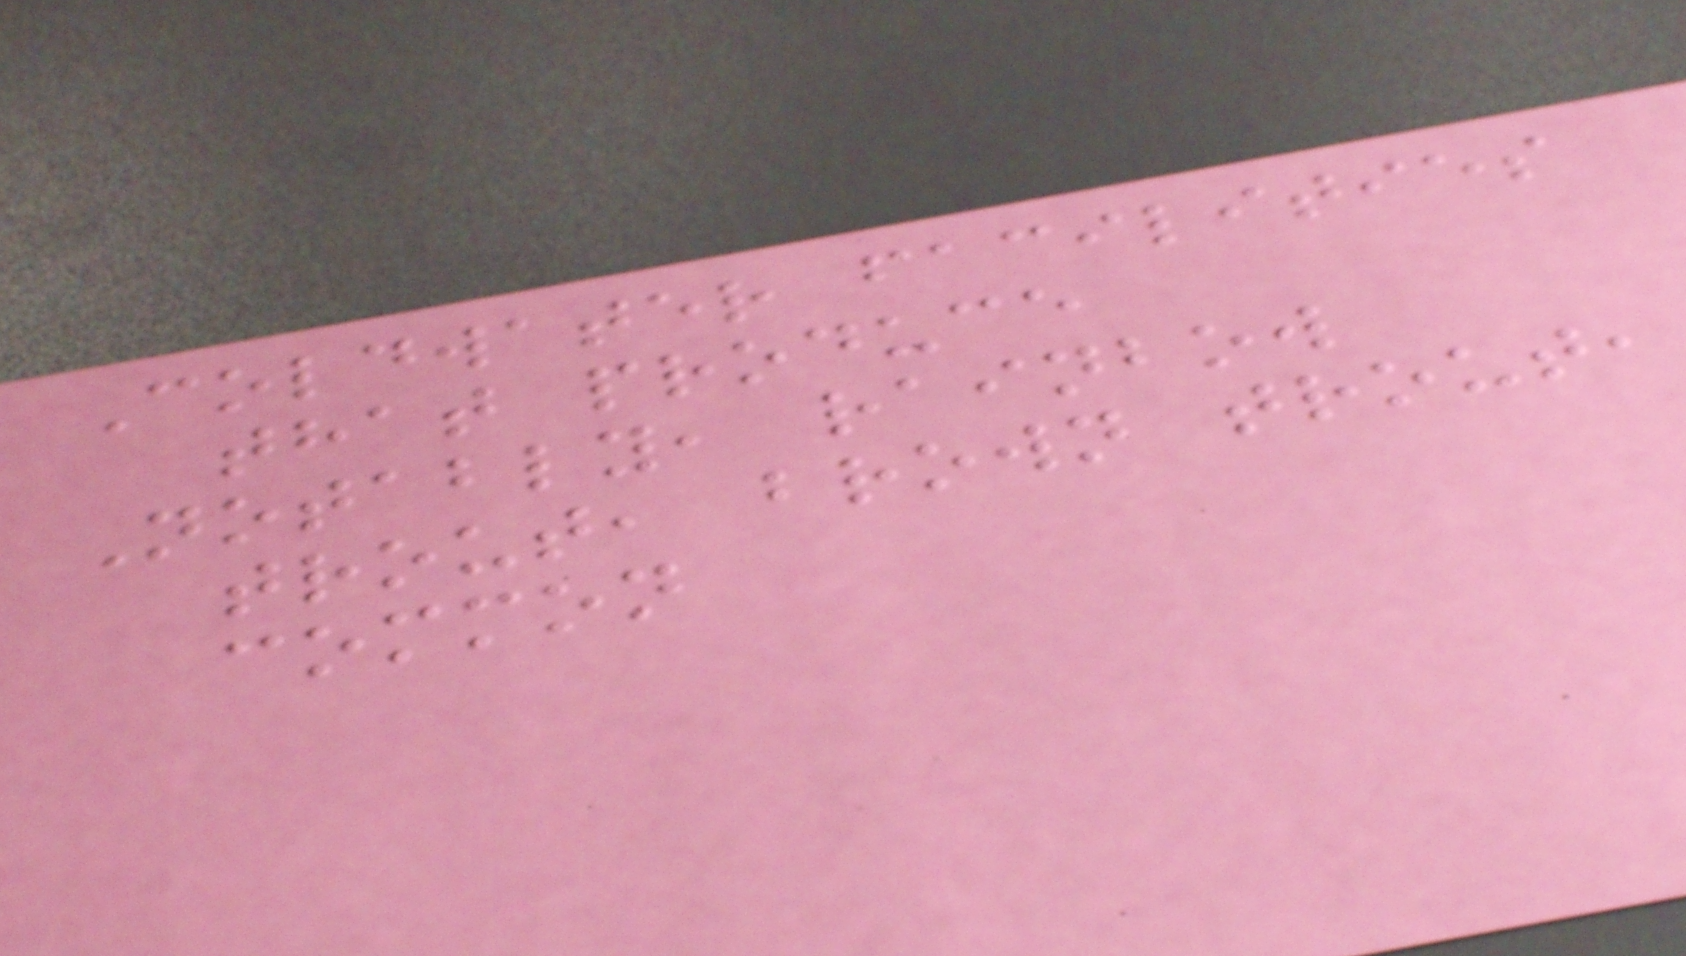Coldwater facilities
that produce
Notably, rainbow
trout, brown trout,
common
